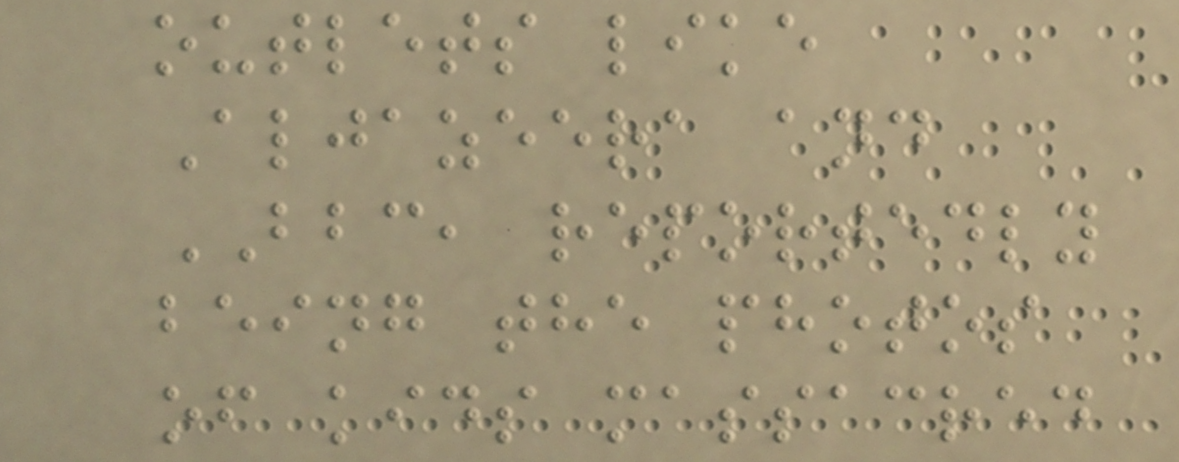outlets like
Aljazeera and
BBC, reportedly
being the photos
of kids massacred
